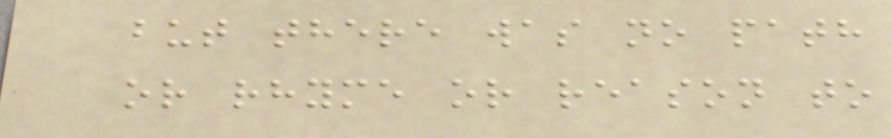but there was no path
or rhyme or reason to
